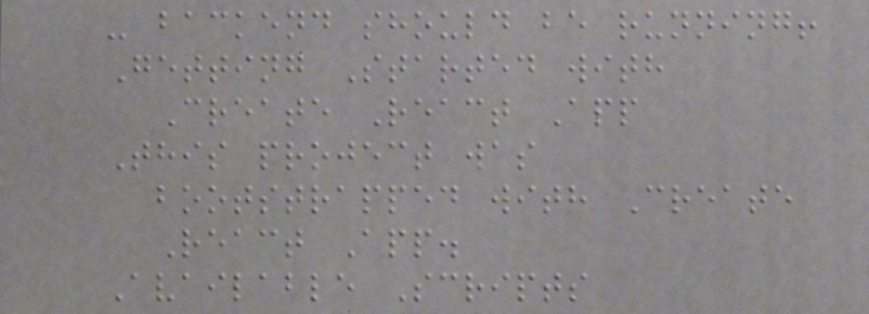- backend should be running!
Getting Started with
Create React App
This project was
bootstrapped with Create
React App.
Available Scripts
